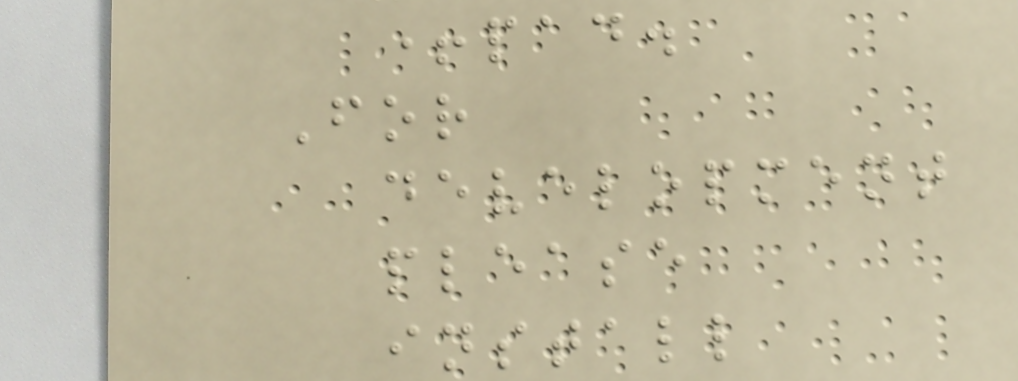+pad.
For
development
please
install
